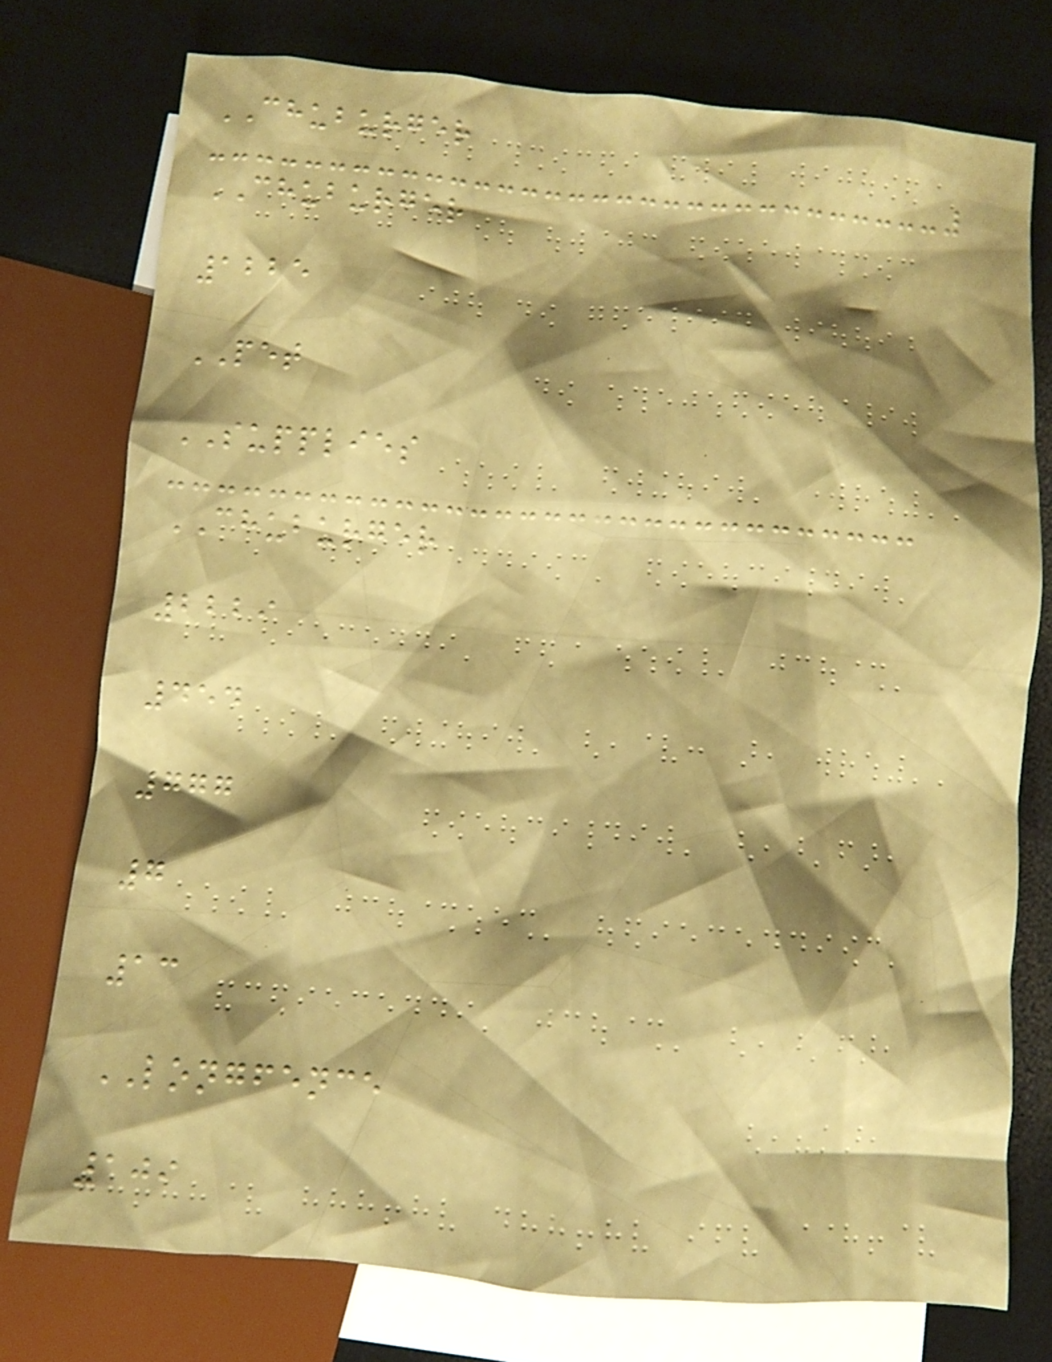CHUBURGER
CHUBURGER
1225
PET
SUPPLIES
CHUBURGER
2229
454
777
7
13
LONGFENCE
109
